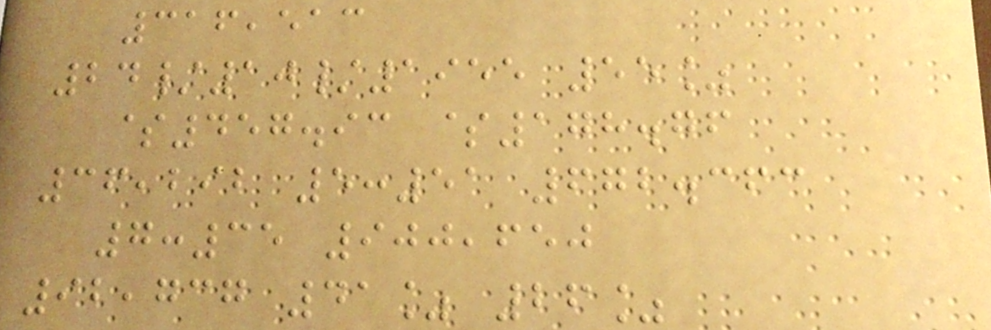316,513
24/10/1955 55%
$457.93 $178.76
36,292 5:51 672.363
7:35 900,650
92,737 41% 26%
